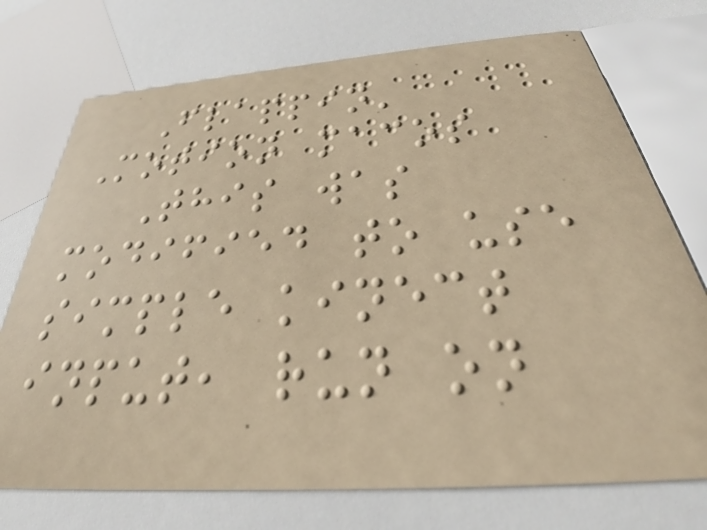Flappin'
Motion macos
This was
modified to use
simple kinect
input, run on
